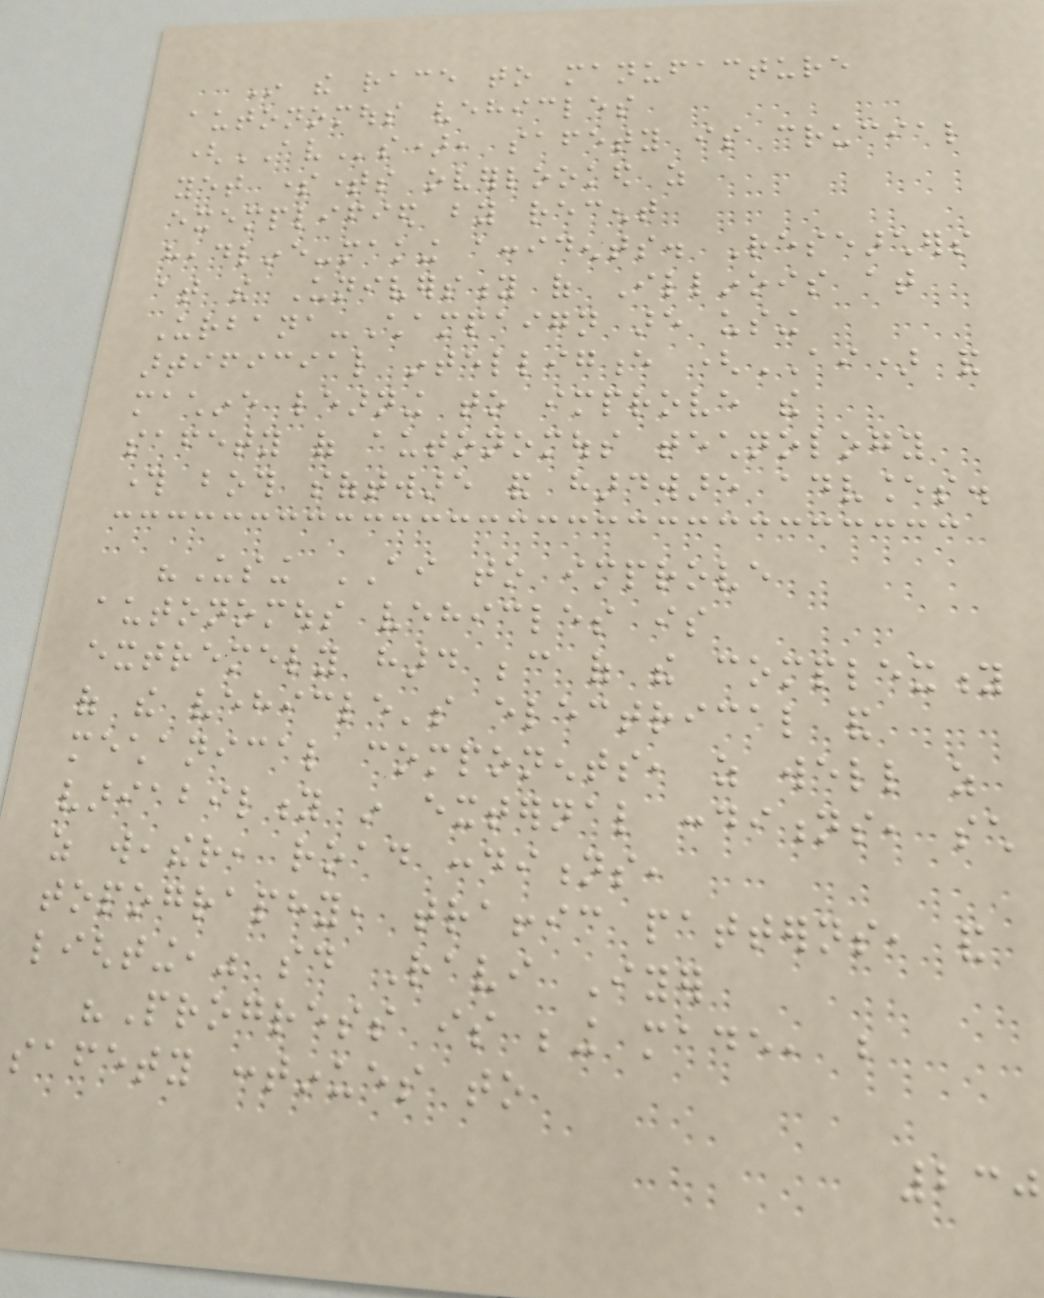In the race to manufacture
autonomous vehicles
(AVs), safety is crucial
yet sometimes overlooked as
exemplified by recent
headline-making accidents. Researchers
at the University of Illinois at
Urbana-Champaign are using
artificial intelligence (AI) and
machine learning to improve the
safety of autonomous technology
through both software and hardware advances.
"Using AI to improve
autonomous vehicles is
extremely hard because of the complexity
of the vehicle's electrical and
mechanical components, as well as
variability in external conditions, such
as weather, road conditions,
topography, traffic patterns, and
lighting," said Ravi Iyer
"Progress is being made, but
safety continues to
230
